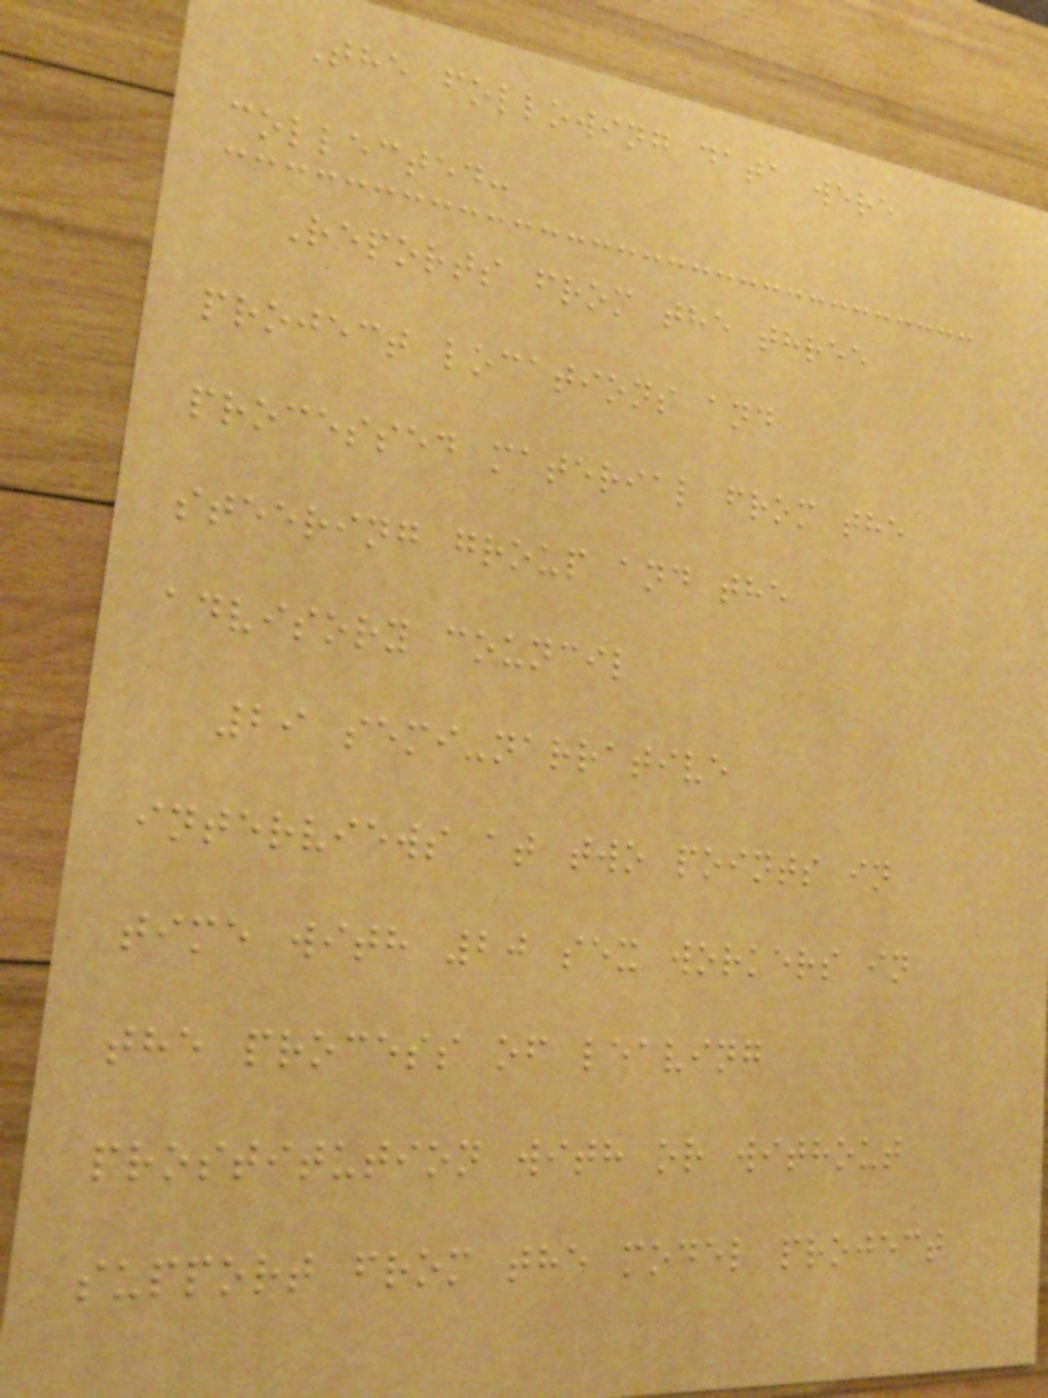The following data were
collected:
Reports from the three
project locations and
processed material from the
steering group and the
advisory council
29 semi-narrative
interviews at two points in
time with 20 sex workers in
the process of leaving
prostitution with or without
support from the model project
